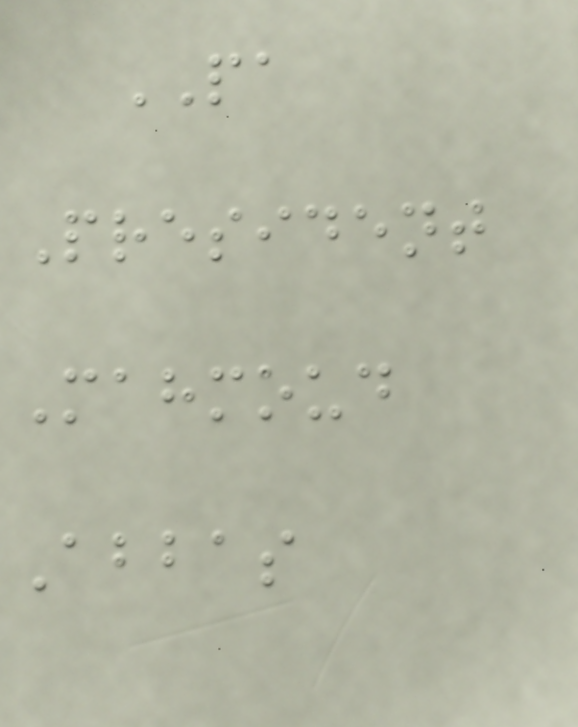PA
President
Mahmoud
Abbas
